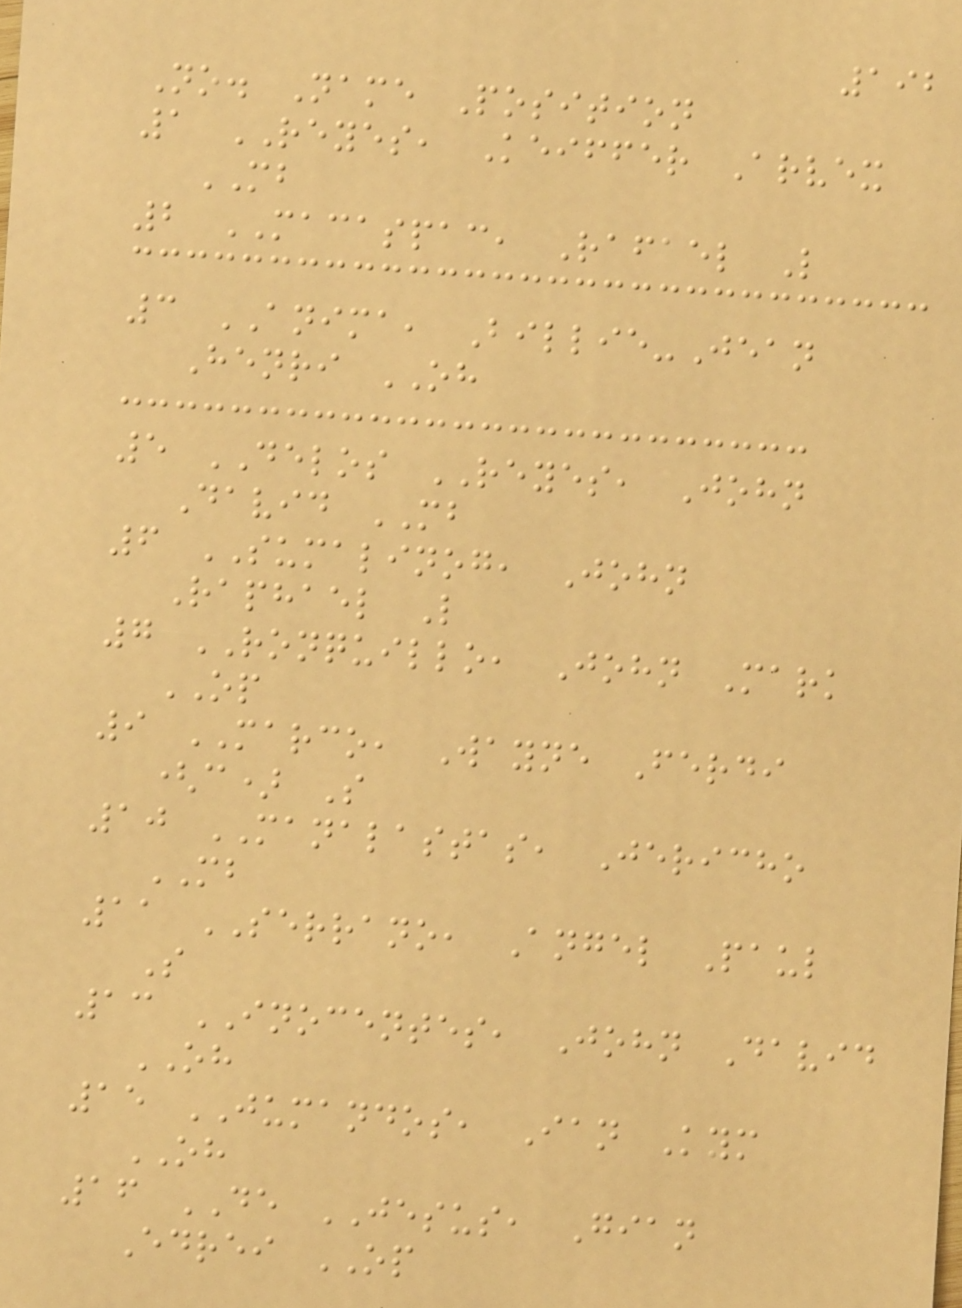192
No. Name Position
1 REYES, Keiffer Arvex
MB
2 MACASPAC, Rafael L
3 ANIMA, Billie-Jean
Henri OH
5 DELOS REYES, John
David MB
6 SUMALINOG, John
Raphael L
7 RONQUILLO, John Mark
OP
9 MARCO, Wayne Ferdi
(c) S
10 MANALASTAS, Jericho
MB
11 SERRANO, Angel Paul
S
13 INOCENTES, John David
OH
15 JUMANDOS, Ian Kym
OH
16 DE JESUS, Gian
Edrei OP
